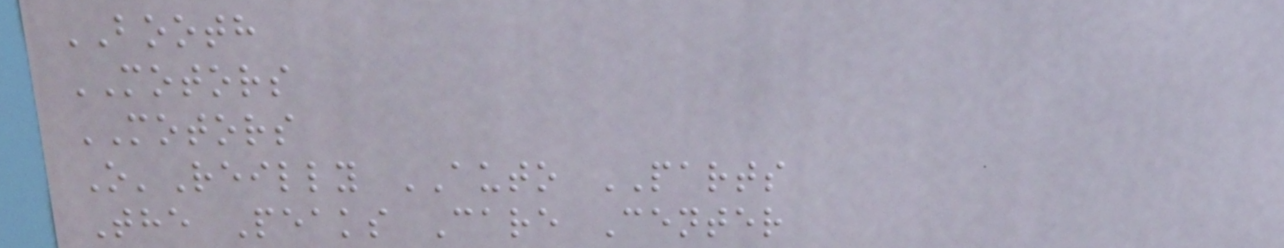BOOTH
MOTORS
MOTORS
O'Reilly AUTO PARTS
The Peaks Care Center
